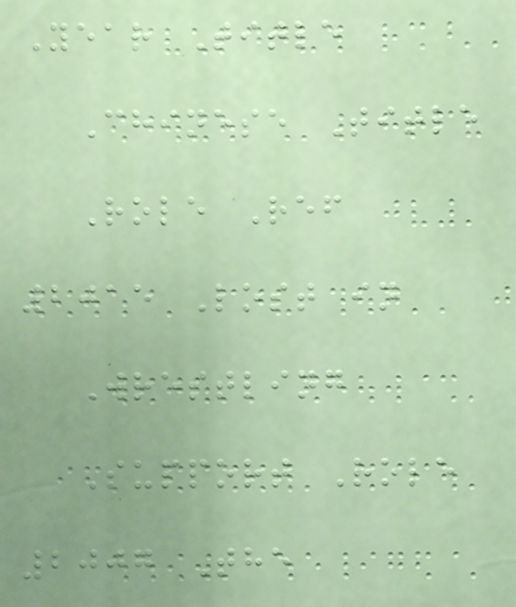Year Title
Chinese Title
Role Ref
2015 Lost in
Wrestling
Support Role
2007 The
